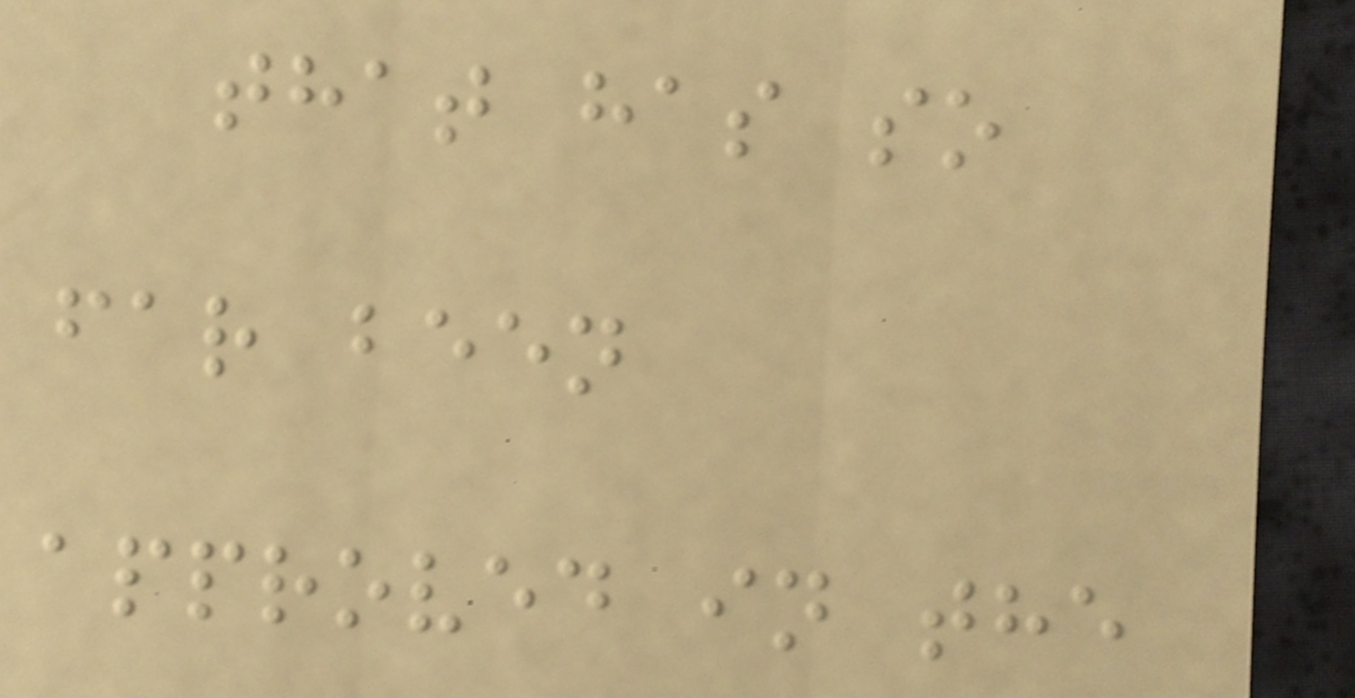that has so
far been
approved in the
